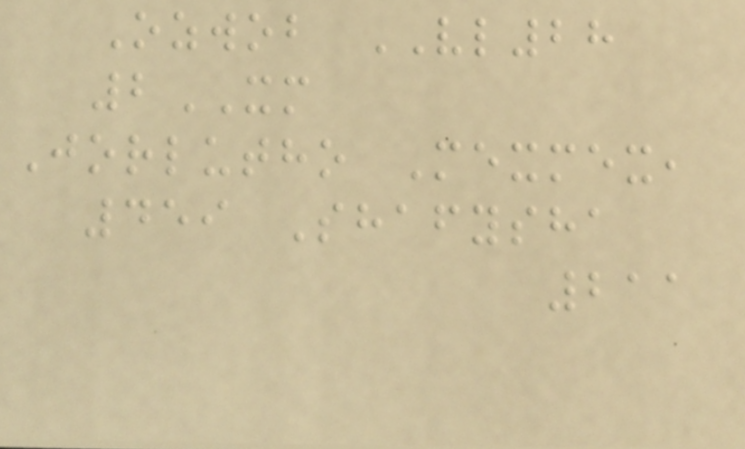Ozwob VL28
2XM
Jorlutho Mexmex,
459 Shafysha
211
